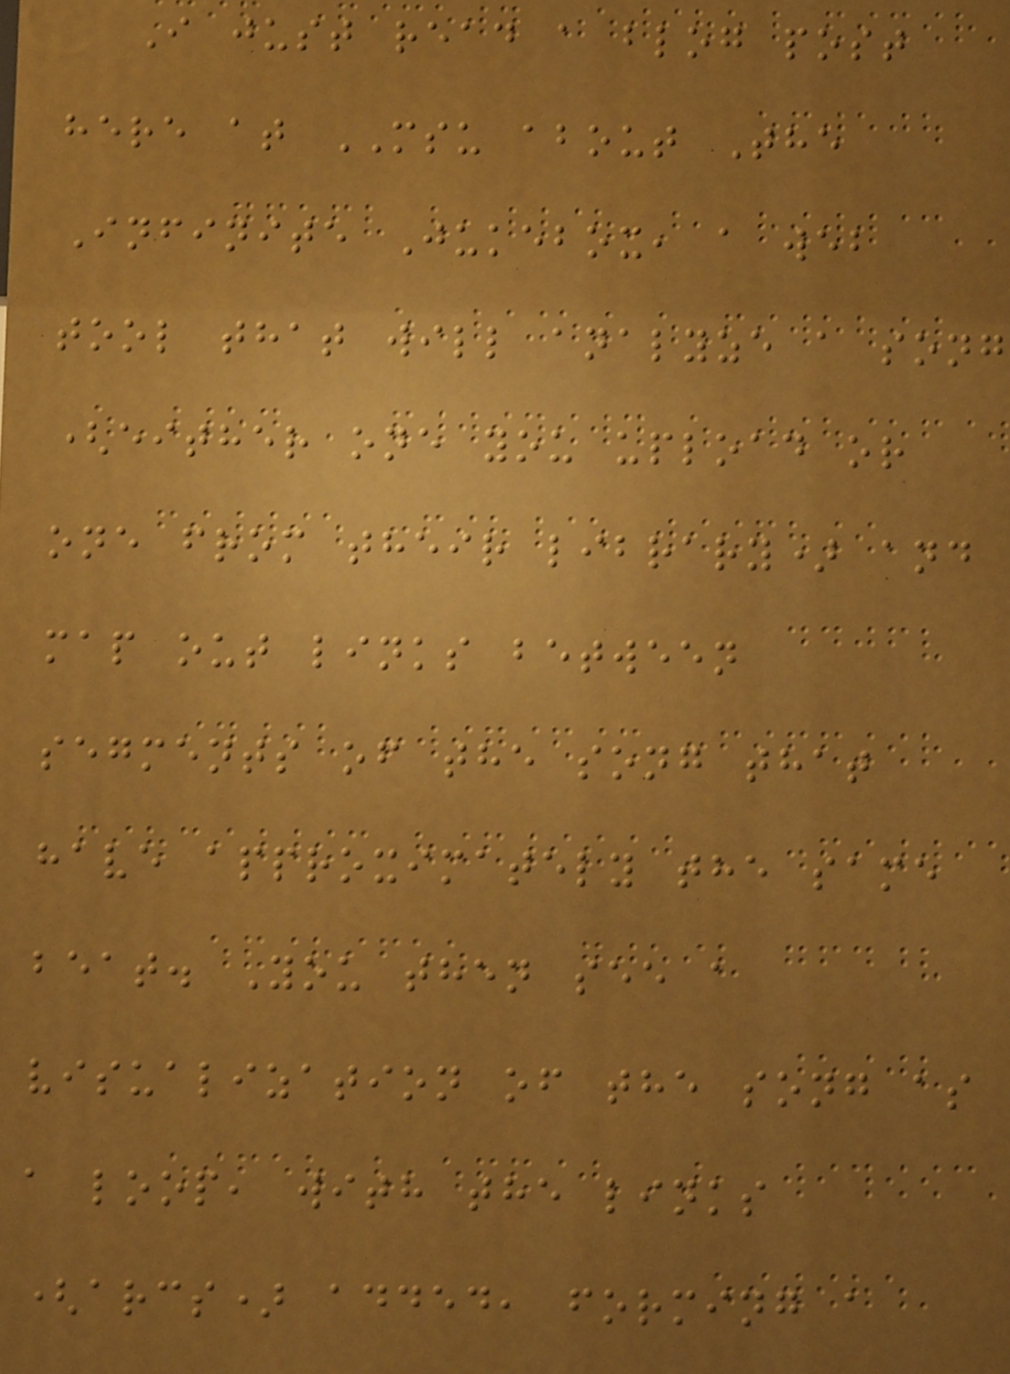I just read a blog post
here at MSU about The
Infinite Jukebox, a web
tool that will analyze a song
(either one you upload or
one from their library) and
map out links between
segments of the song that
have approximately the same
beat. You then see a
visualization of the song as
a loop, with the links
(arcs) added, forming a
